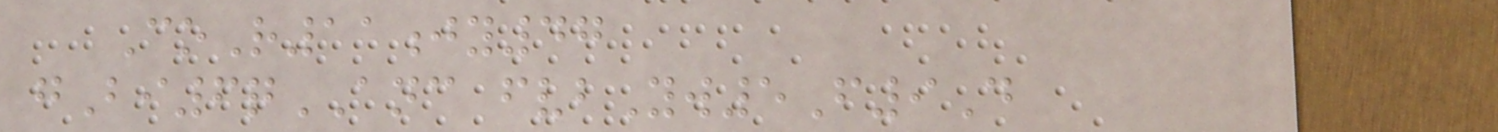CoR11jy47
gBi6qANC fvbYw5F9D
